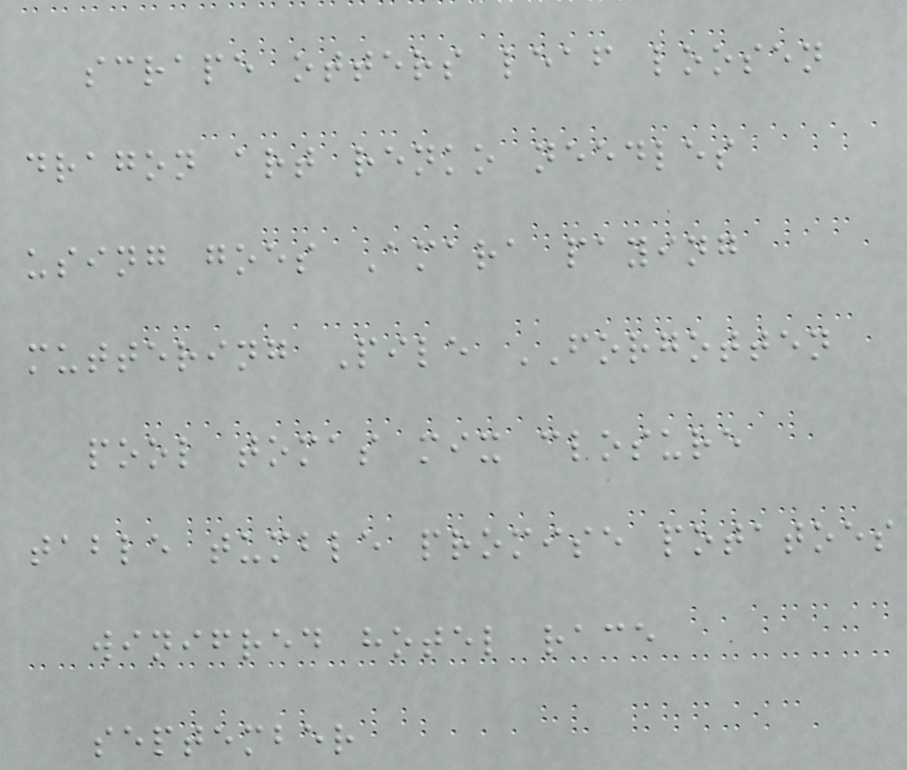scrape otters leaf loosen
dragon art renko needles
using goes Amara paying
muttering Pile FORGOTTEN
pool tomas mix closure
table tumble promise potatoes
winifred hotel race
september
